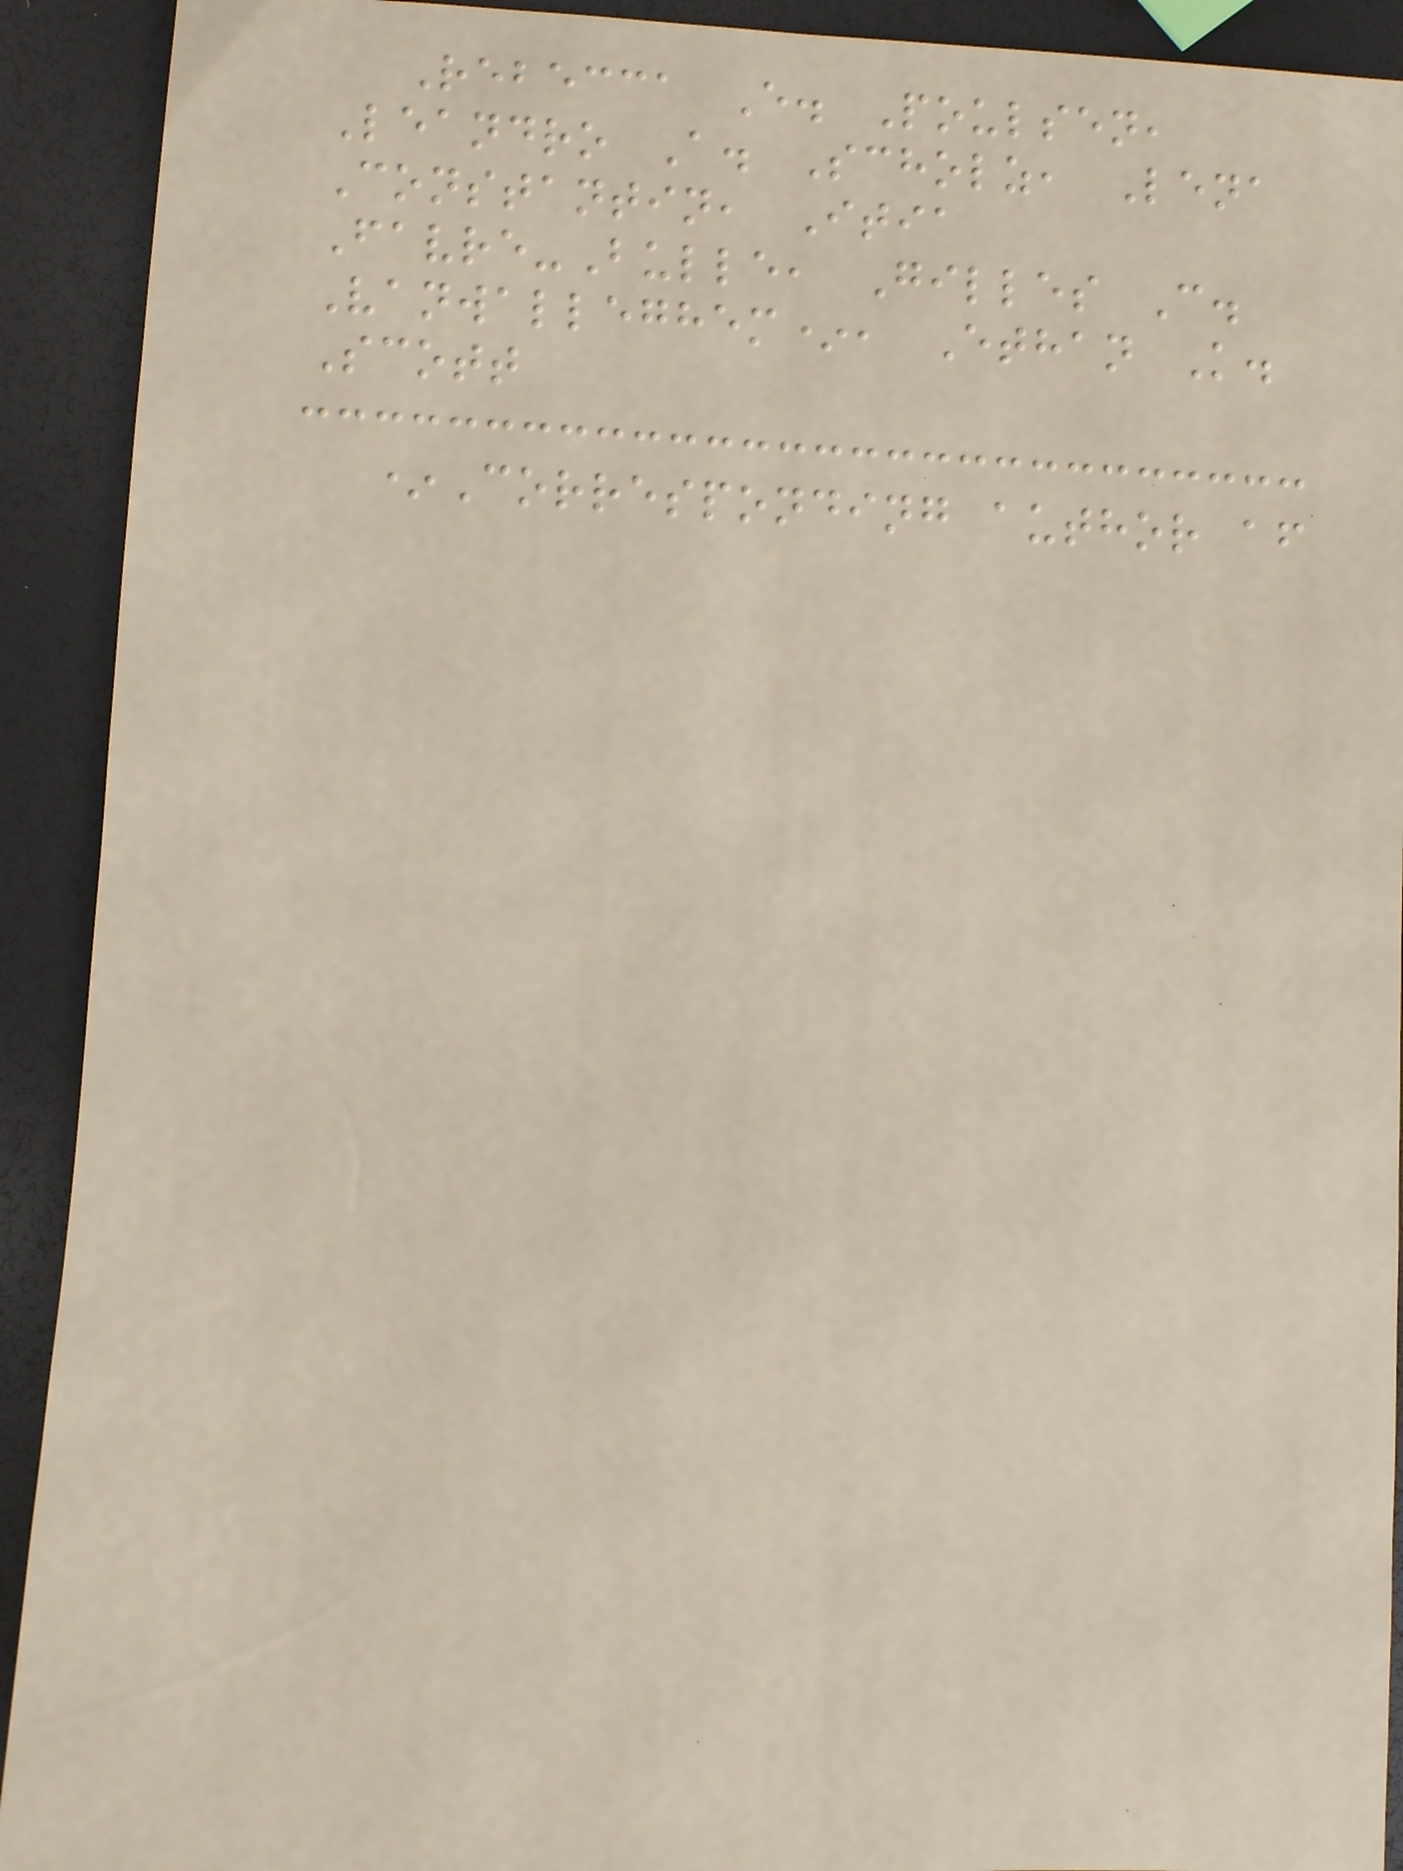Rebecca E. Poulsen,
Leandro A. Scholz, Lena
Constantin, Itia
Favre-Bulle, Gilles C.
Vanwalleghem*, Ethan K.
Scott
*Corresponding author af
